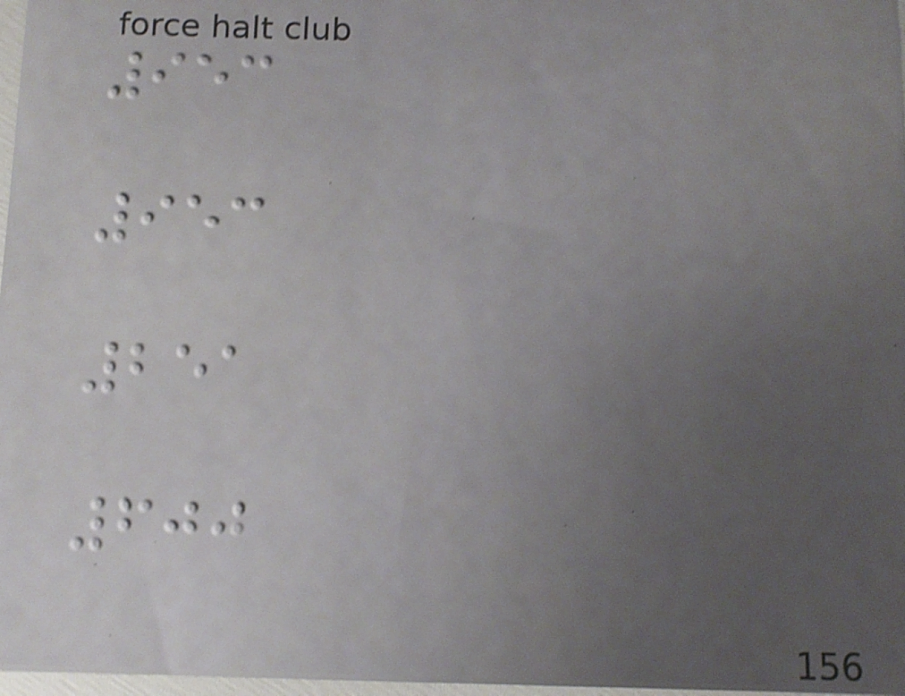953
953
251
600
